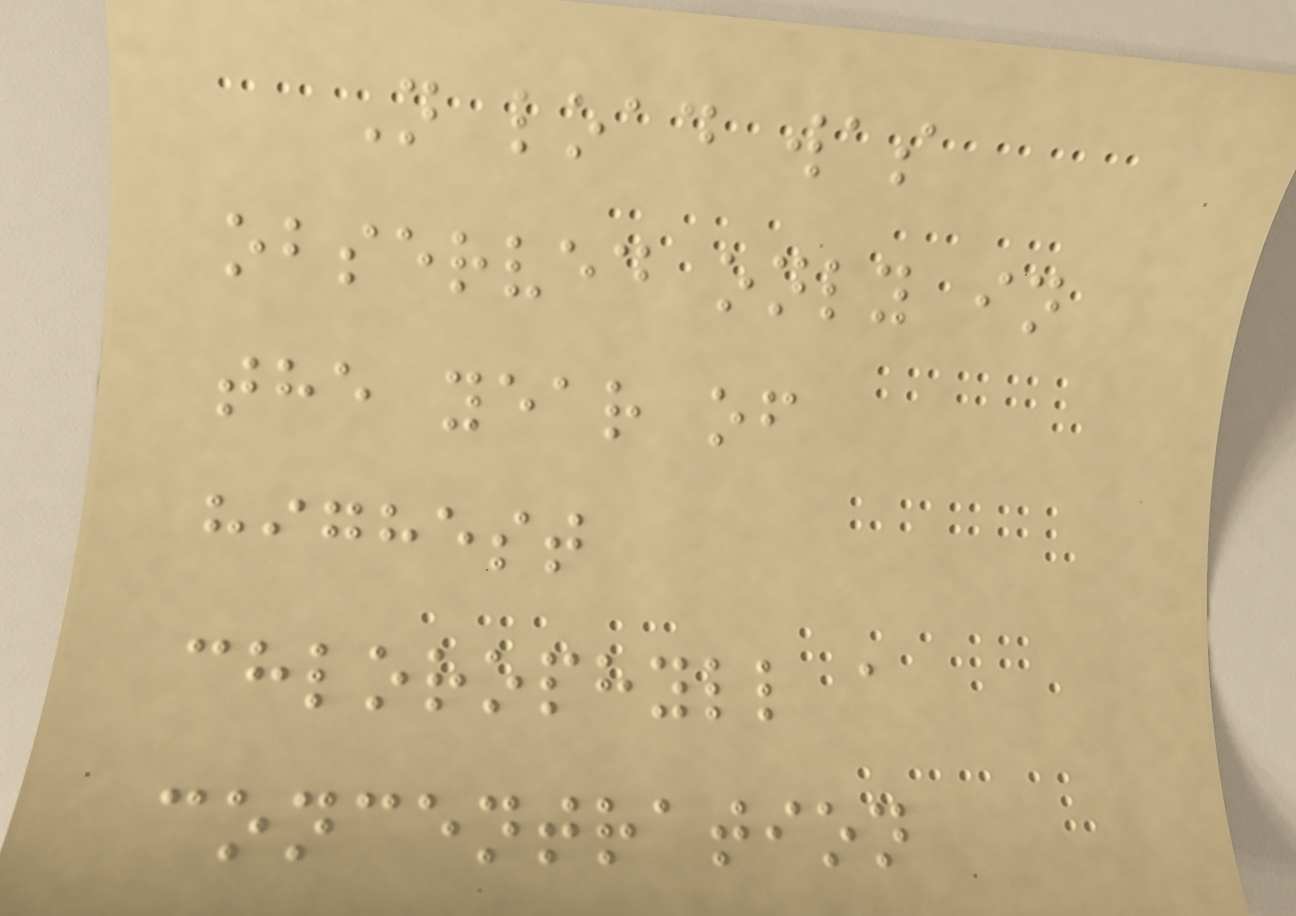N load was
observed only in
the year of
highest
chlorophyll a
concentration
